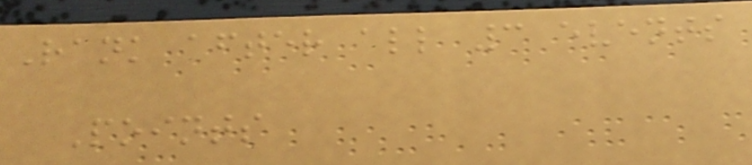Rank after all 3 events
Points
